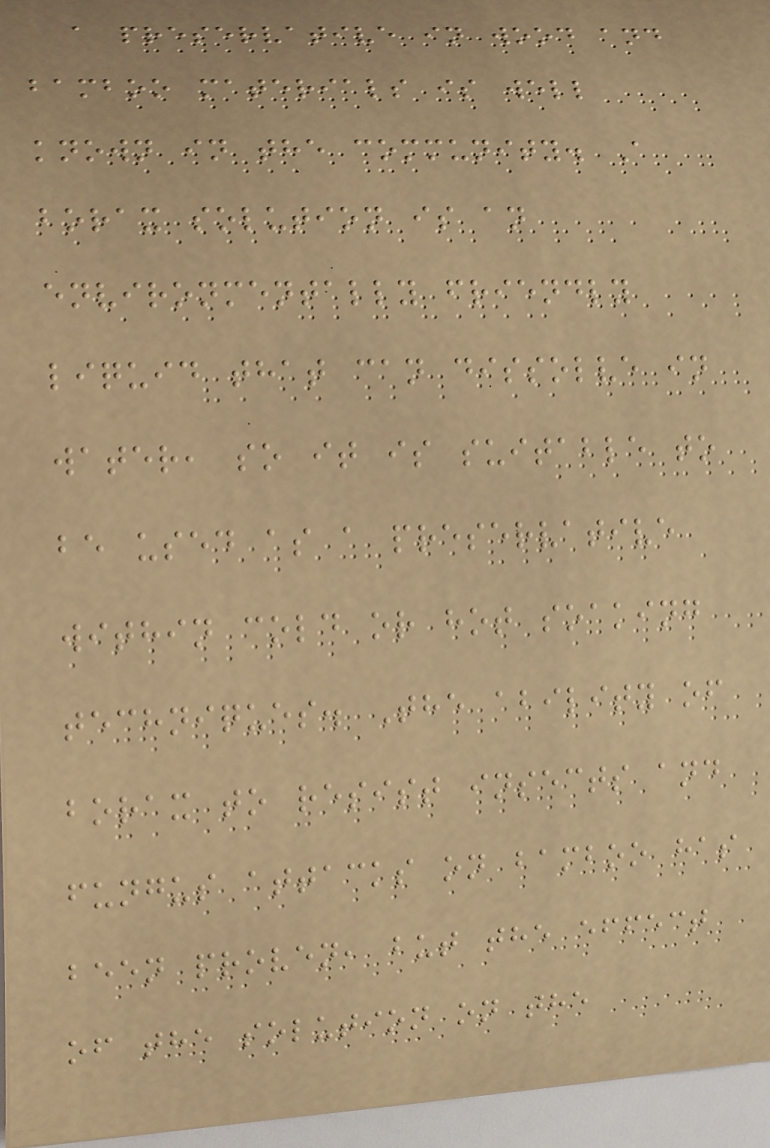a preservative in wood and
bamboo materials is well
known in the community. A
borax solution is an
environmentally friendly
liquid that can dissolve in
water, so it is suitable to
be used as a preservative
within cold or hot soaking
techniques. The ability of
borax to resist insects and
fungus attacks on bamboo has
been proven, but the effect
of the solution on the
